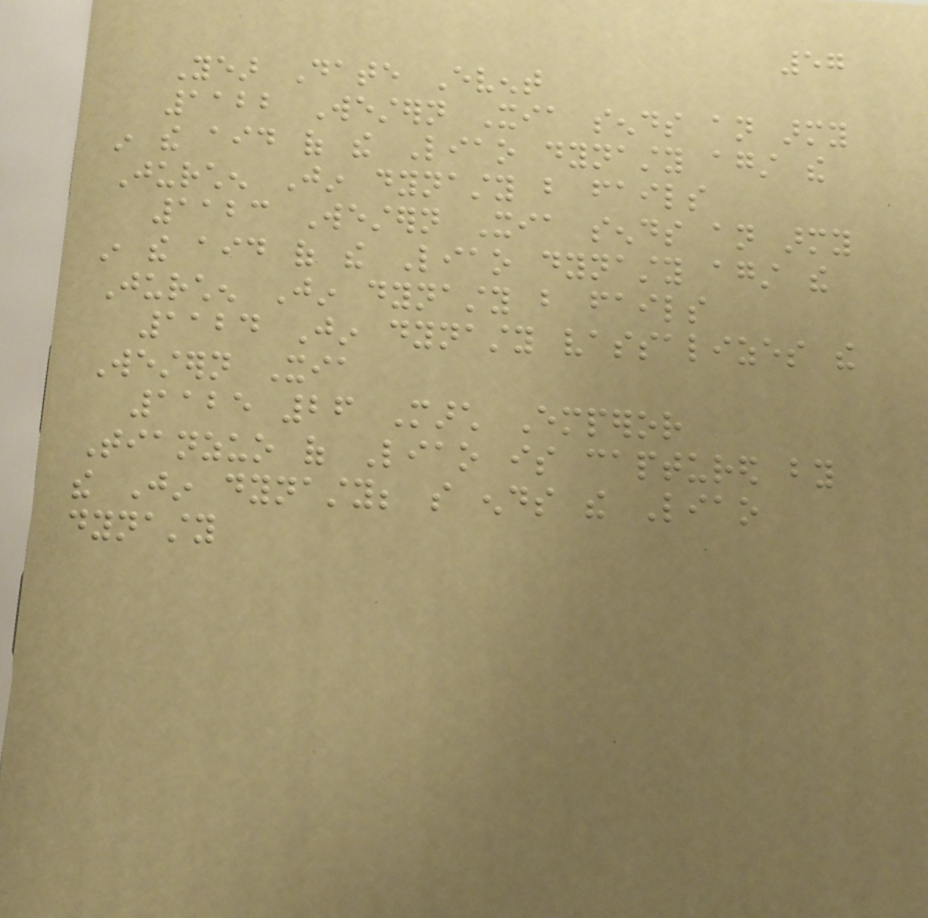57
Year Date Event
1122 Western Xia sends an army
in the aid of the Liao dynasty against the
Jurchen Jin dynasty but fails
1123 Western Xia sends an army
in the aid of the Liao dynasty against the
Jurchen Jin dynasty but fails
1124 Jin dynasty vassalizes the
Western Xia
1125 26 March Emperor
Tianzuo of Liao is captured by
the Jin dynasty; so ends the Liao
dynasty
